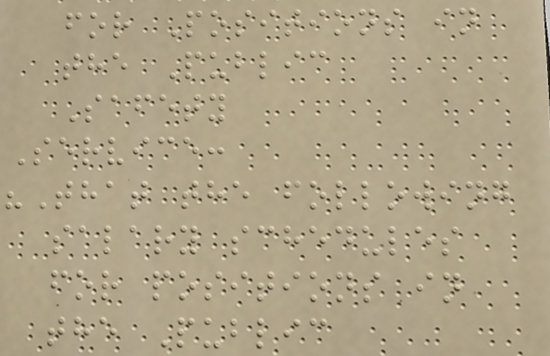for Positions in
the Public
Safety
Service:
"That the following
salary schedules
for positions in
the Public
